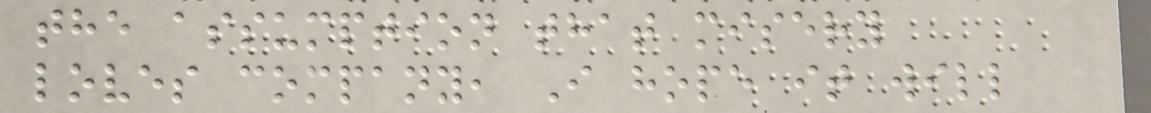the assumption that misery
loves company, I hope it will
